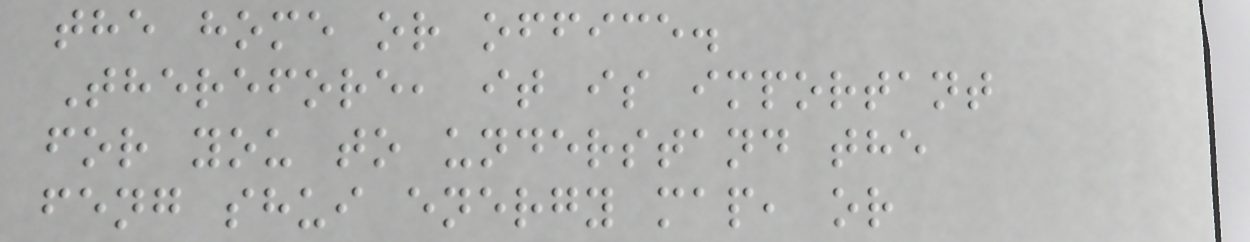the home or office.
Therefore, it is important
for you to understand the
feng shui energy map, or
